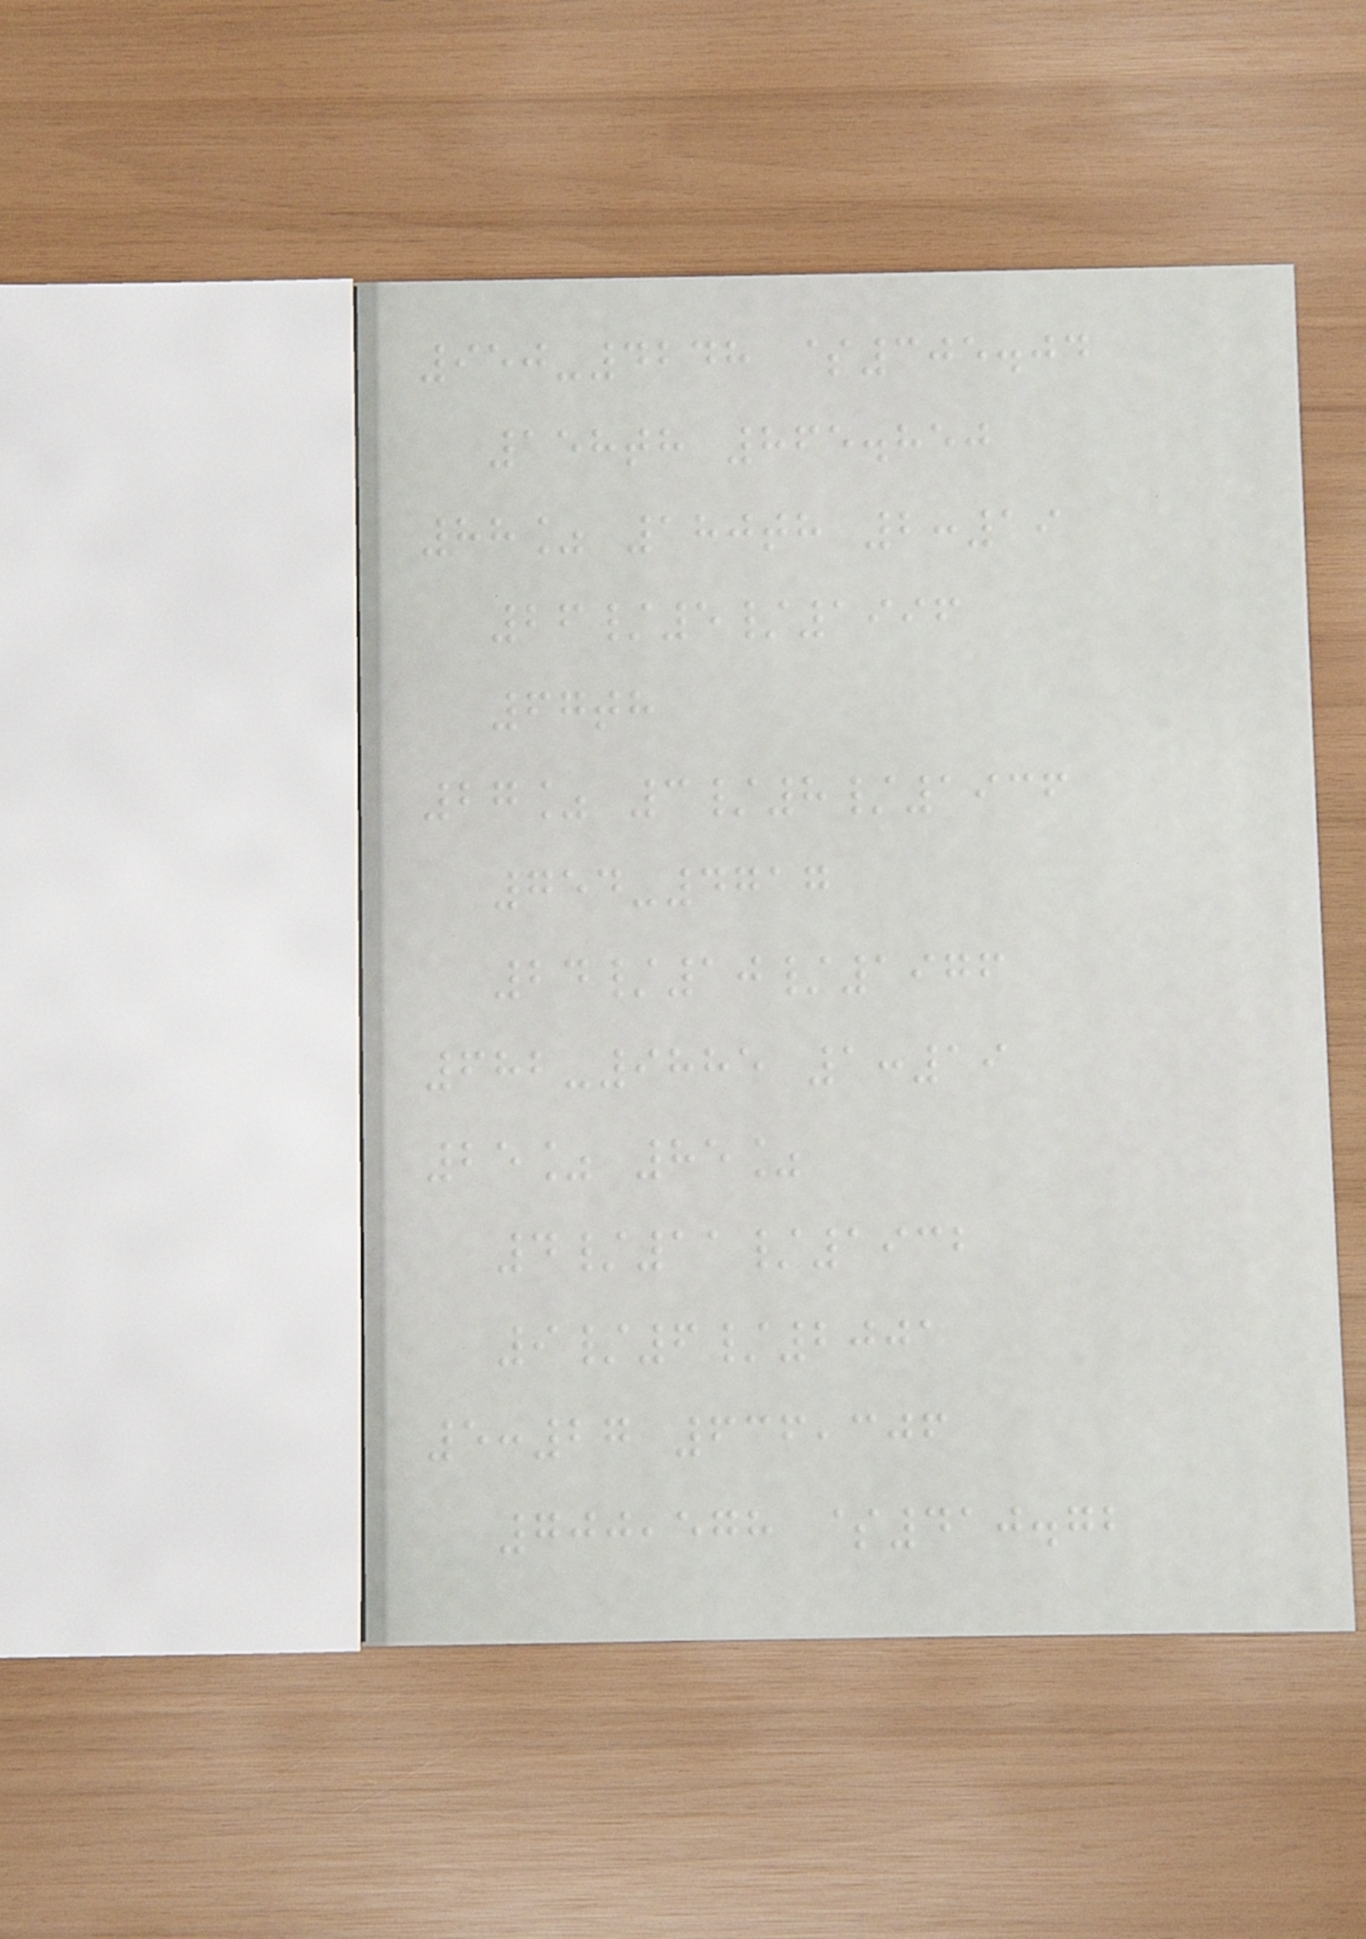950-4248 $305.04
158th 865.850
88% 180th 2:19
26/5/1996
67th
27% 3/8/1936
754-4717
24/10/1976
682-9885 1:19
25% 85%
4/11/1932
9/6/2001
5:27 636,306
700,578 $410.72
